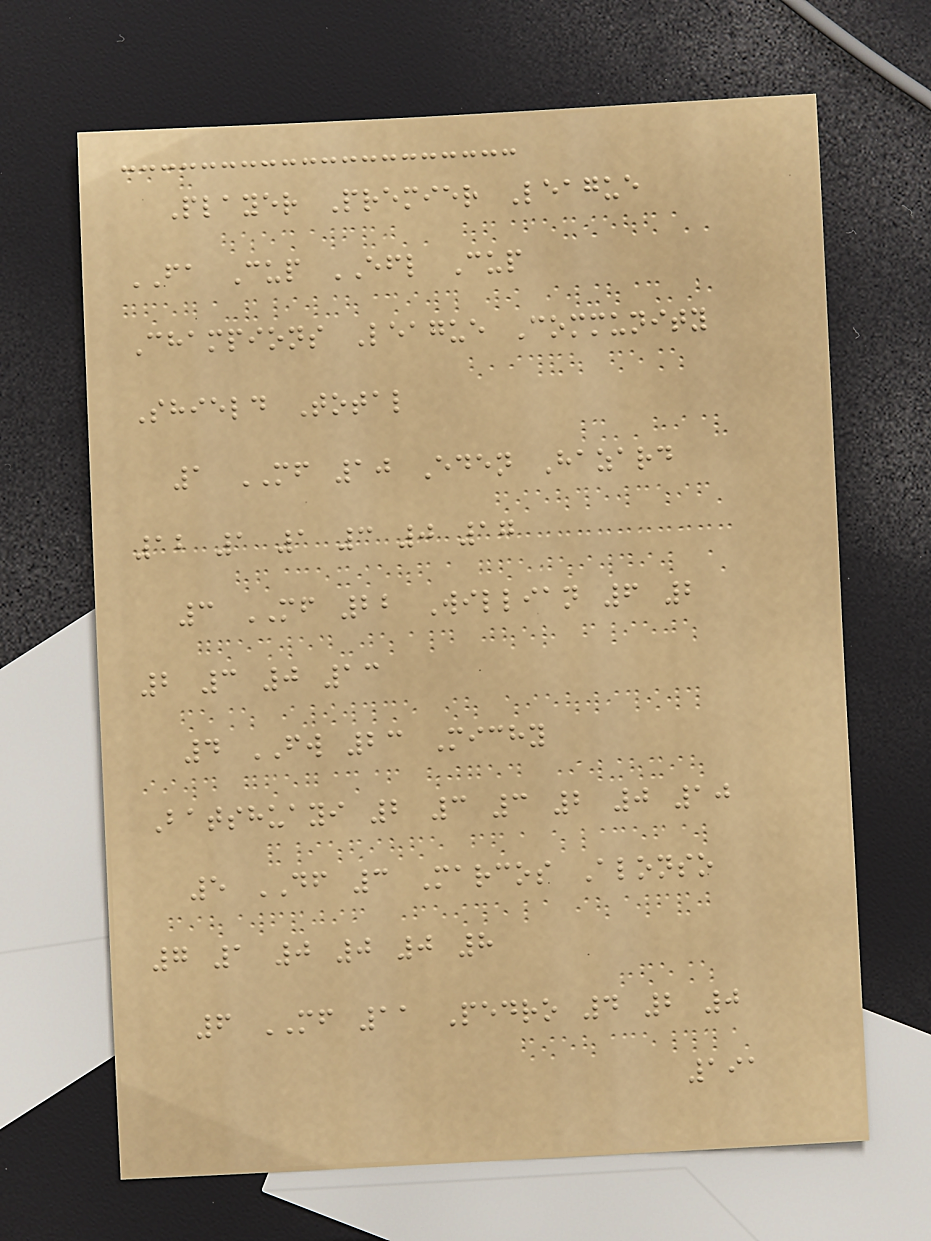Player Premier League
FA Cup EFL Cup
Champions League Community
Shield Total
1 MF 10 Eden Hazard
12 1 1 3 0 17
3 MF 22 Willian 6 2
2 3 0 13
4 FW 23 Michy
Batshuayi 2 3 3 2 0 10
5 DF 3 Marcos Alonso
7 1 0 0 0 8
6 MF 11 Pedro 4 2 0
191
